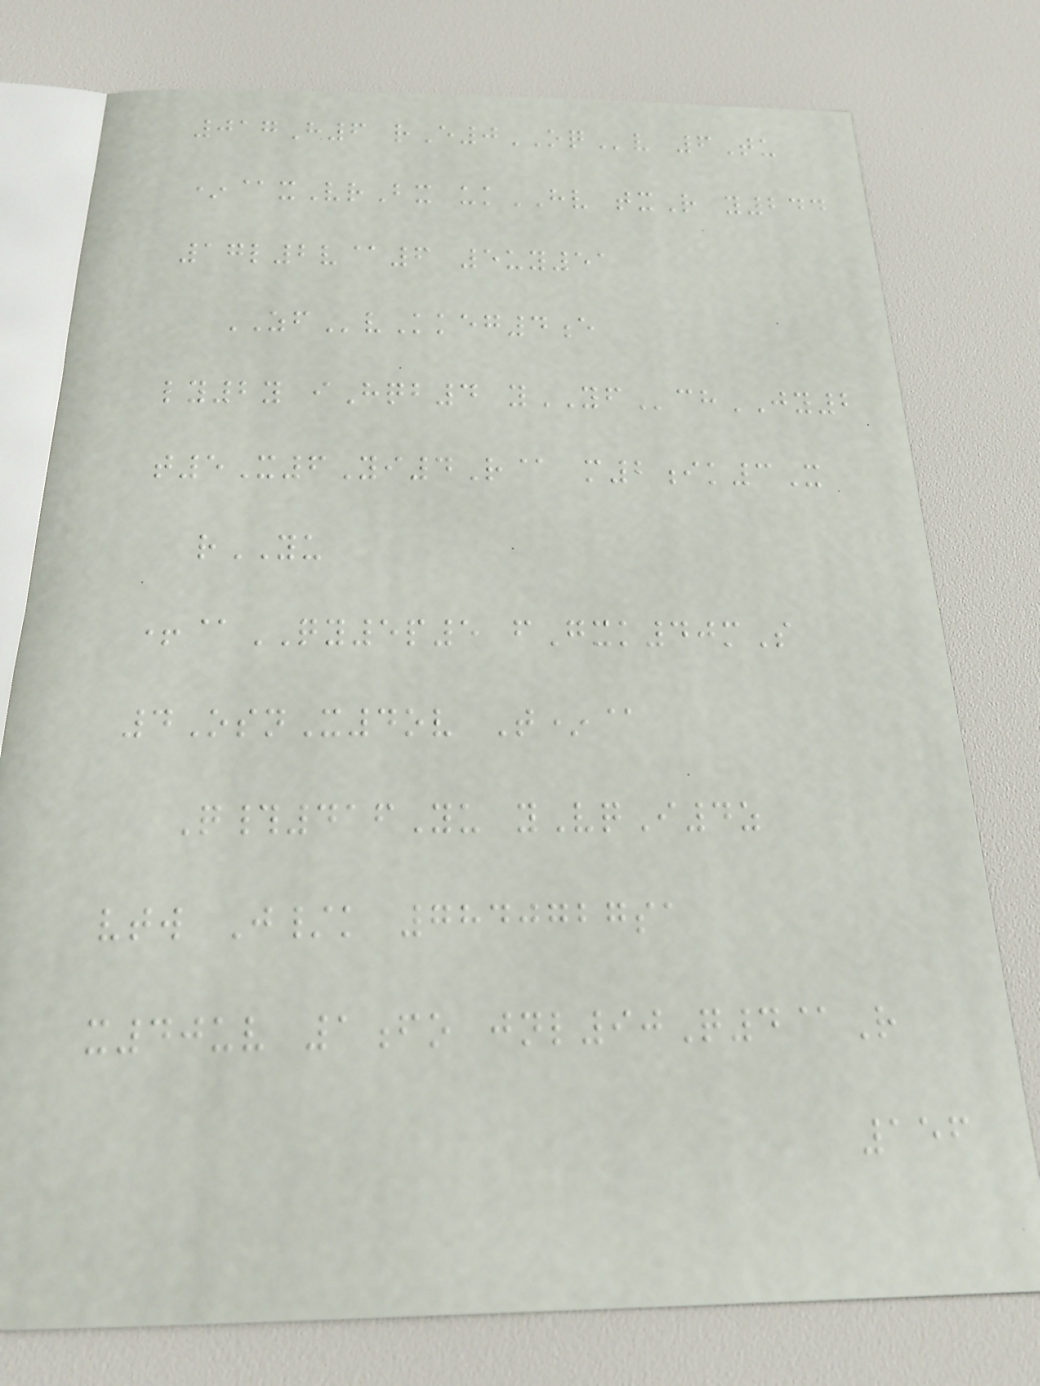017H6 rE0OQv 6Tu
*@xVrBx ukHV txR y244
17l2v@6 5uy51
ZFvKkeg4e
ly2y iHqb4 yYFchJY2
t5X6Yi4R@ m2ik3X
rYU
+@QY5p5 fGxk40mS
4OsnX4ov T*@
Q#416Yu yVqI4z
vtw J/k 7840727sa
x40uv 1fo jnl90Q4@R
156
